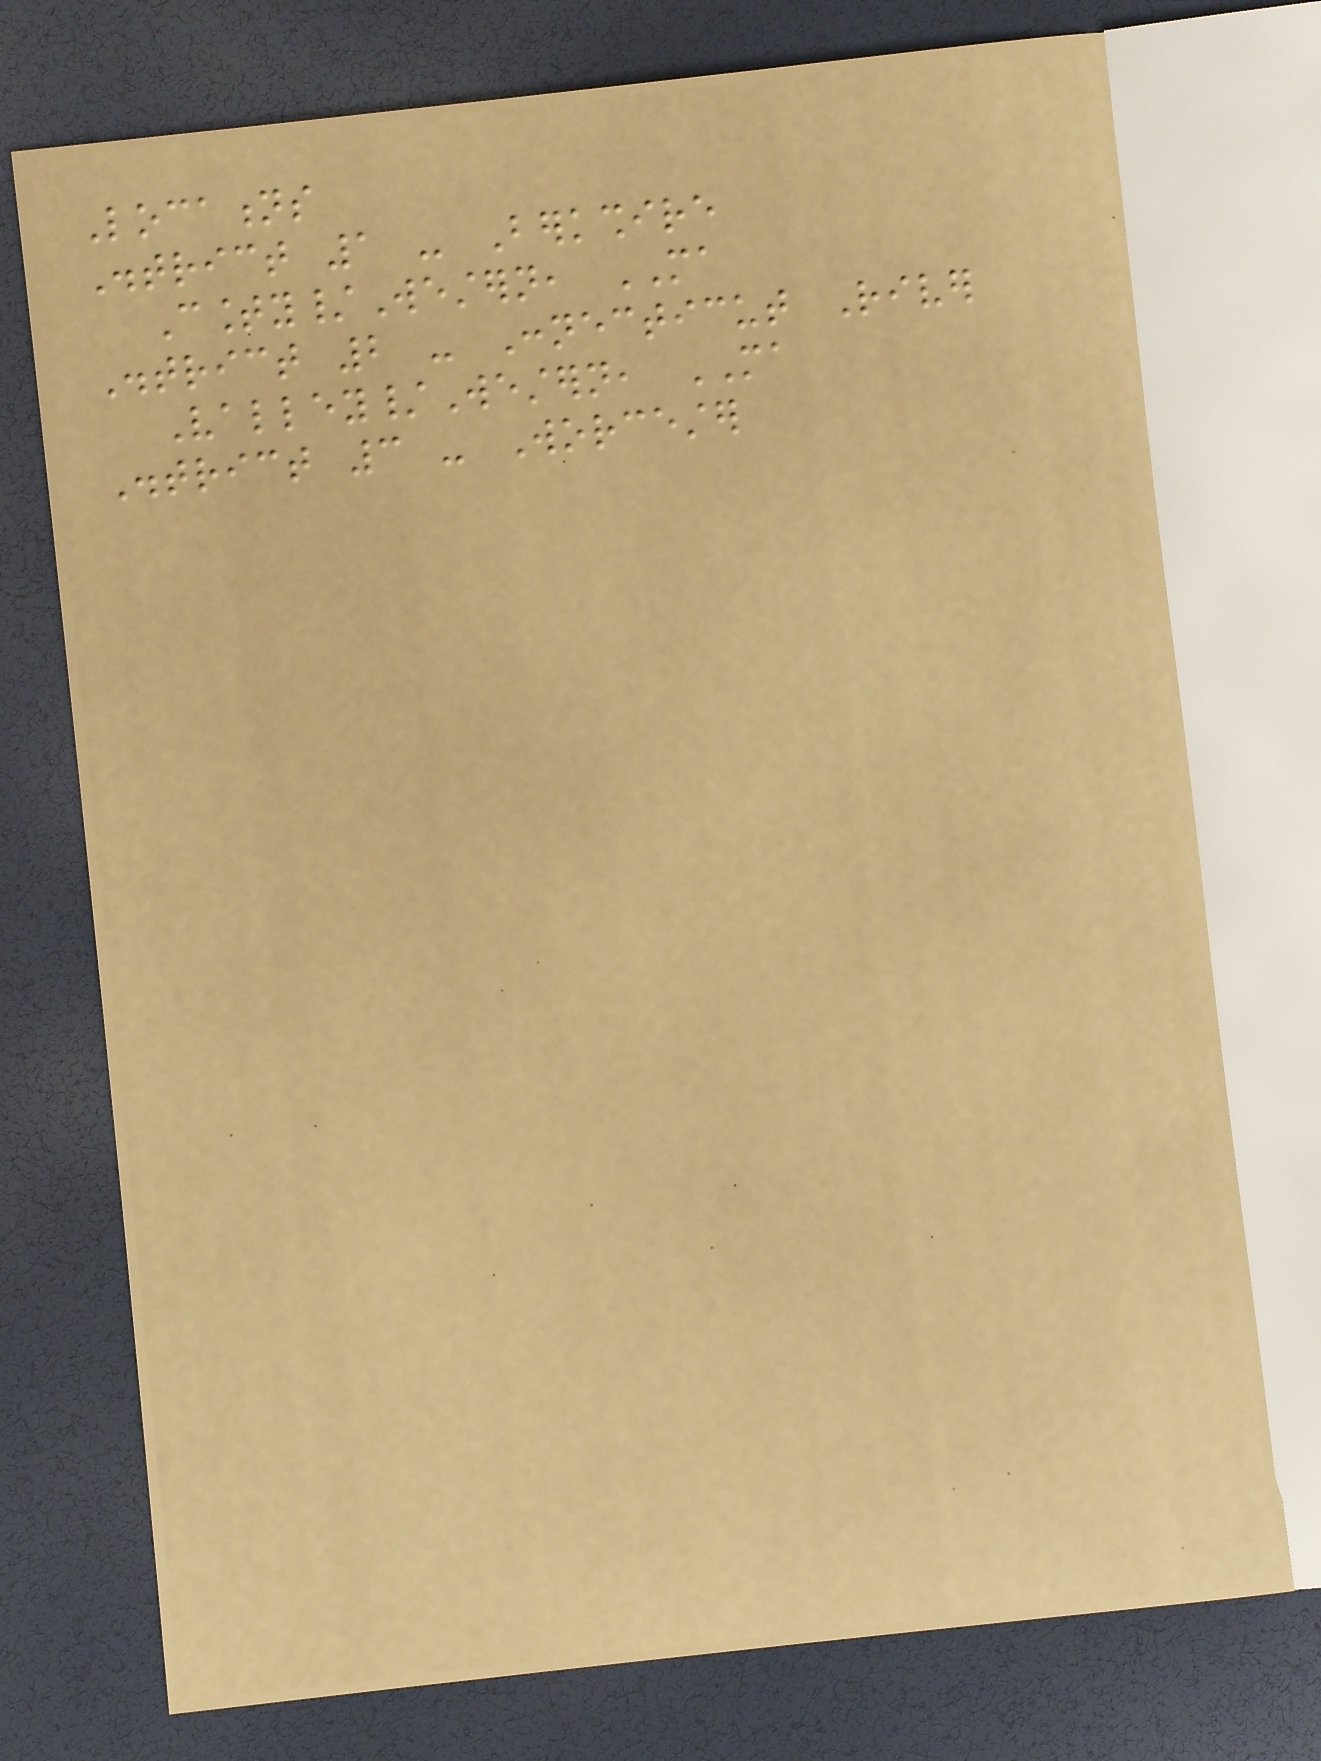Locations
District 1 - Berkshire
County/Western, MA
District 2 - Connecticut River
Valley/Western, MA
District 3 - Worcester
